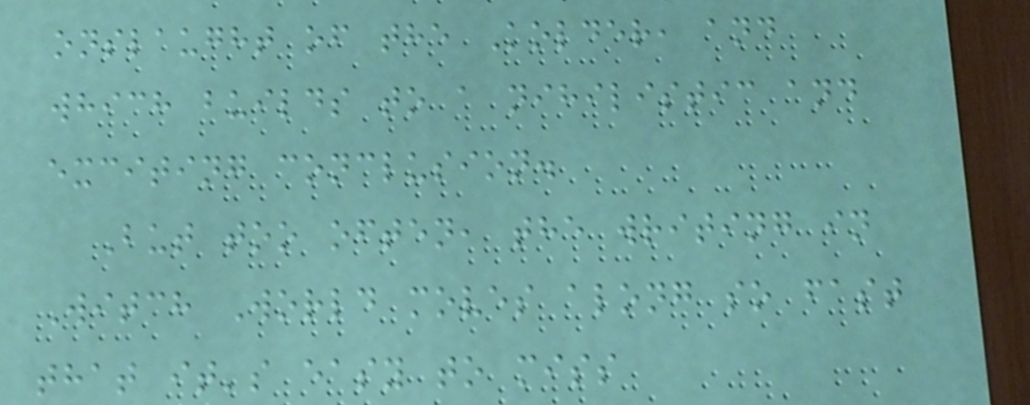onslaught of the Kolder, and
which builds to a nihilistic and
exciting conclusion.
But too often, the writing in
Witch World moves along so fast
that it's easy to miss
